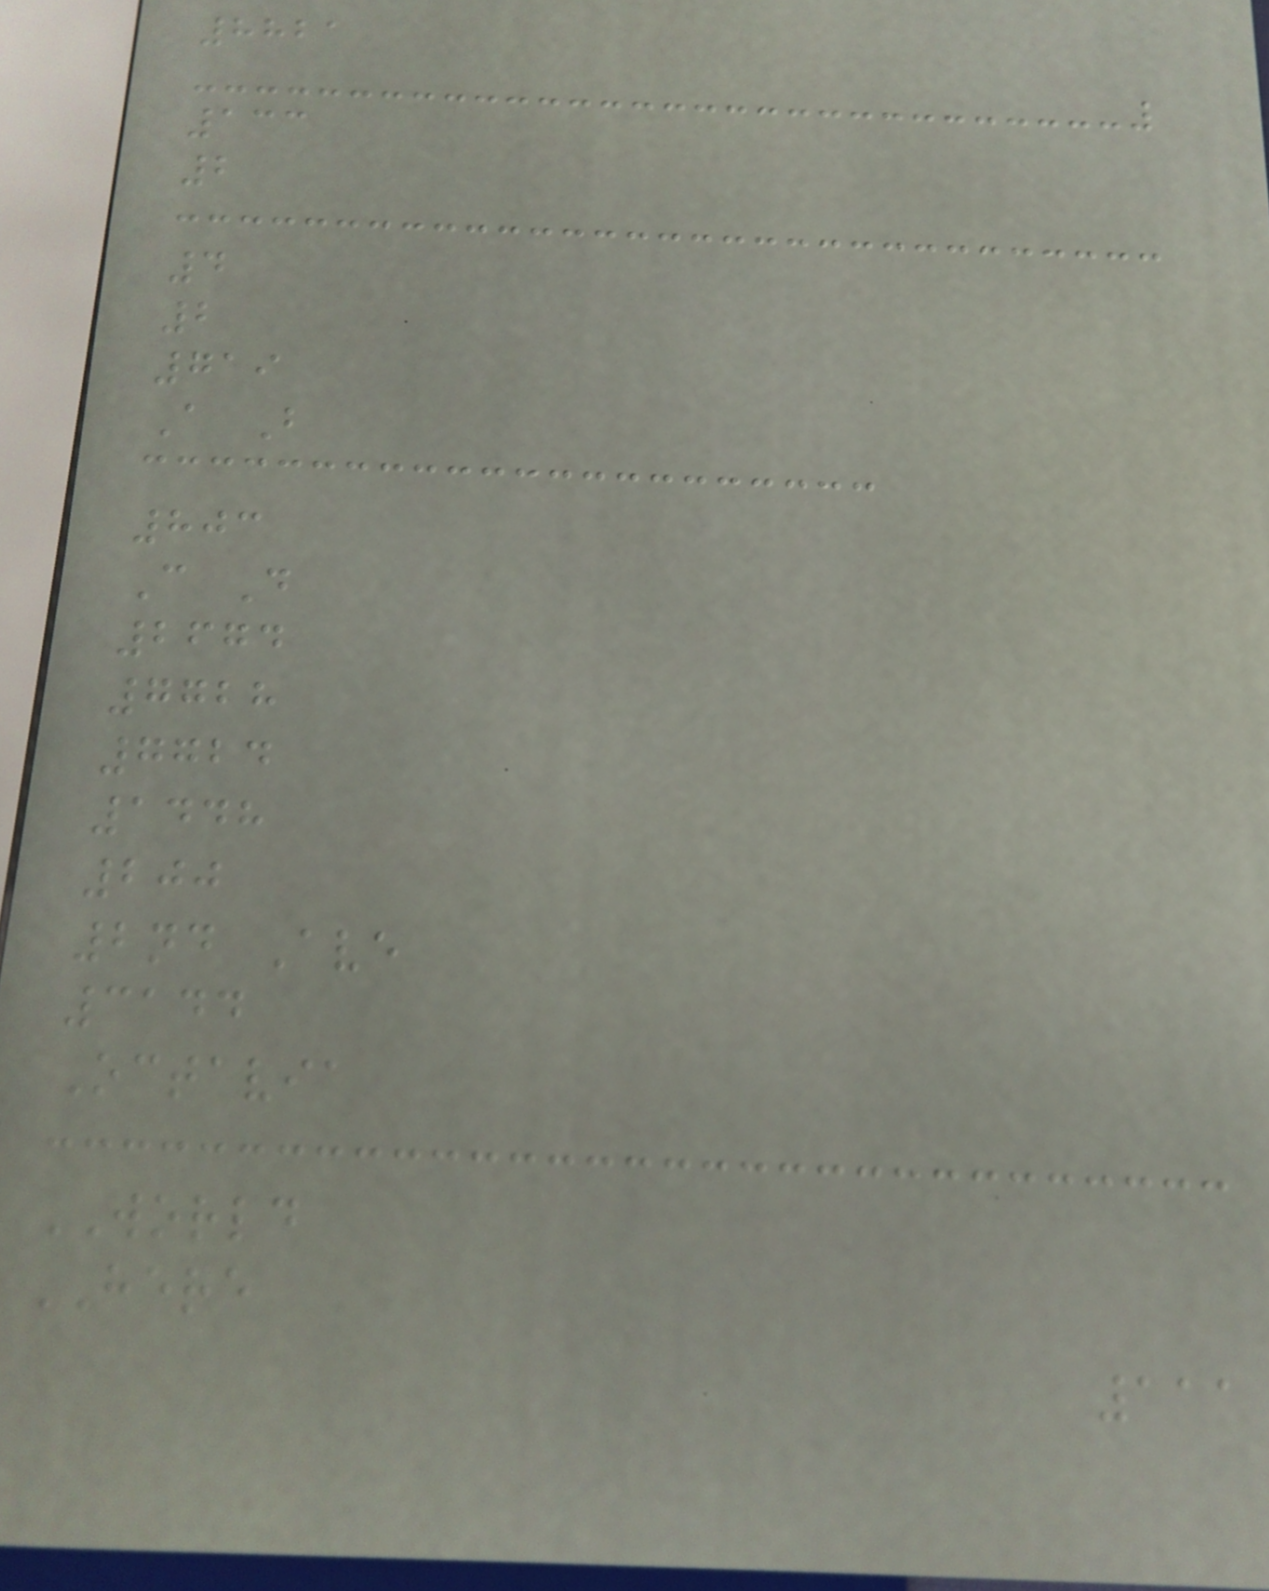8821
133
2
4
2
719
A B
803
C D
2674
7728
7724
1448
200
2nd Ave
3144
Octavia
WORLD
HERE
111
